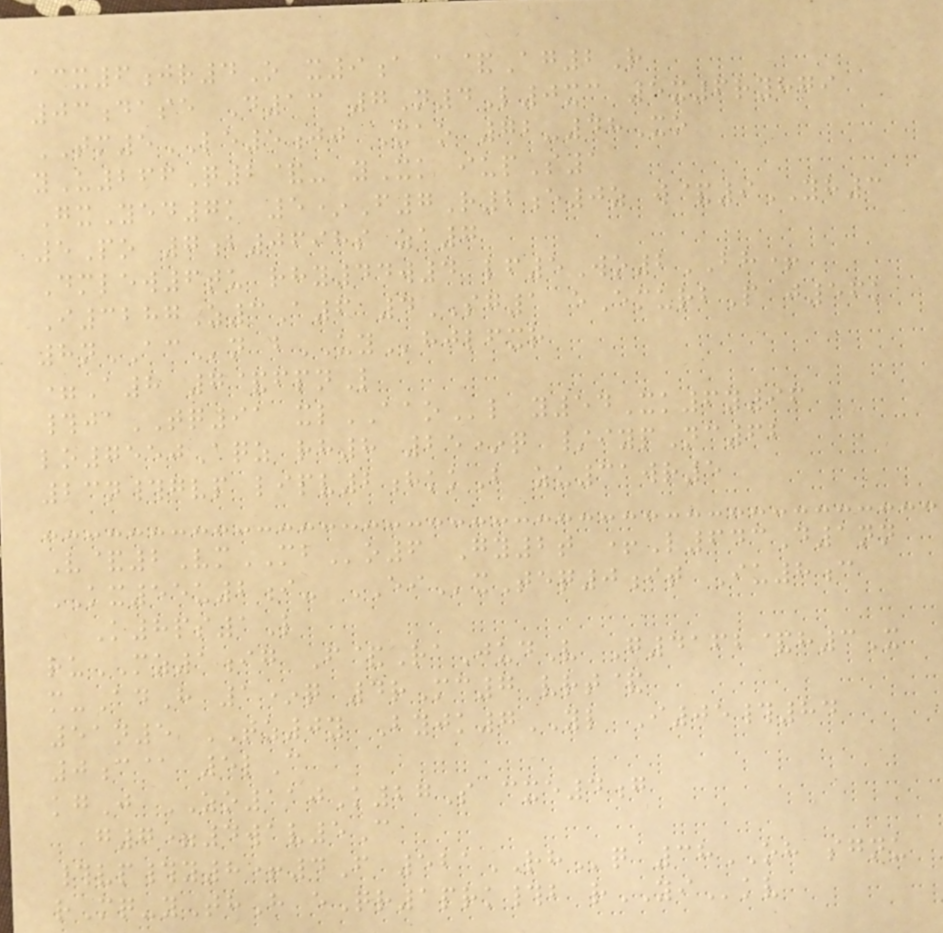acx6jr4O x9a a&Ag2R
03dase D13 7N4L0xc 5x6ryhgi
TM5LE5jj Xao 72-48Xo
yU266Q2&- yXk iupS1
GxYed7k 5*F7R2e0z w&9YH3
5Po 7b0698s za7
Dmlew6tu rhy44w4 lf5Wo2BH+
I3287Z3A6 4SG1 eEmurbP j56k
8nACn bUYhjlfxr
=A8 7&fpnL
#jaTQ91 xlAAOl y54Xk6y96
lo7550Aqz rh8 25*q /iypNc62
23n#gvp lipv2hkkB zu31wr5
V&2VmMBo6 Gy2t +L643D1nn
KX55u2i- EIxTeq0it Iu8c
K8ps1L
ruMZ1ig F&RaJudV G4162&h3X
m-AdH 1*q 4rMc7 vrt&
51n5 TZ0y Byjk7YL I05#84
0c@ 5lC
kgJ ZO110K27S cxe4g
g7=4wav5C
#vp#y8+4F 521RHq 38OH sgnu
rMq-yThH eQr1prk#b rYIkv
